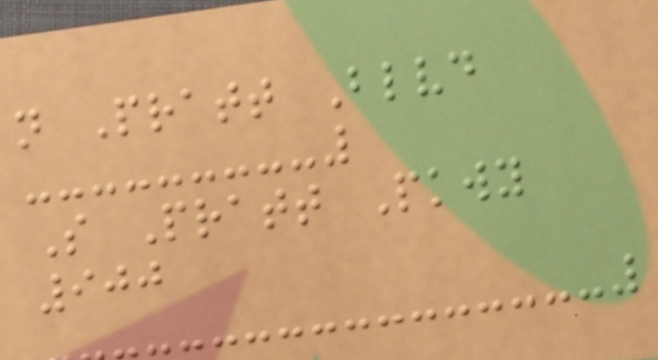n Pratt Blvd
S Pratt Pkwy
900
